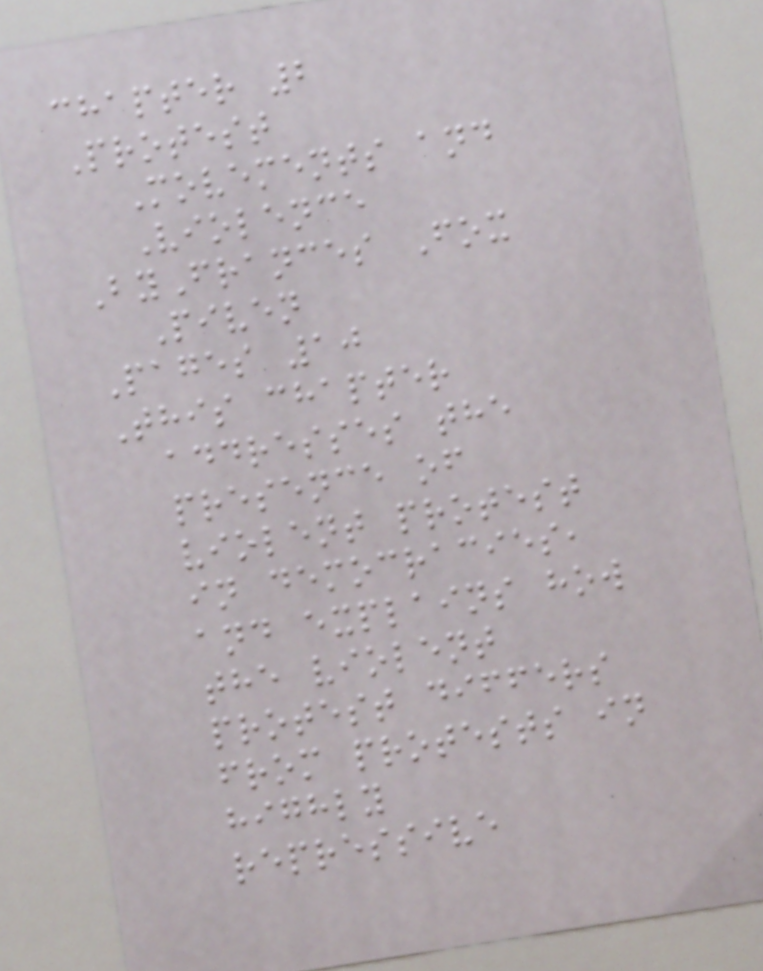chapter 2
Protest
Movements and
Violence
ByFrances Fox
Piven
Pages 10
This chapter
addresses the
presence of
violent protest
in democracies,
and explains how
the violent
protest differs
from protests in
highly
repressive
